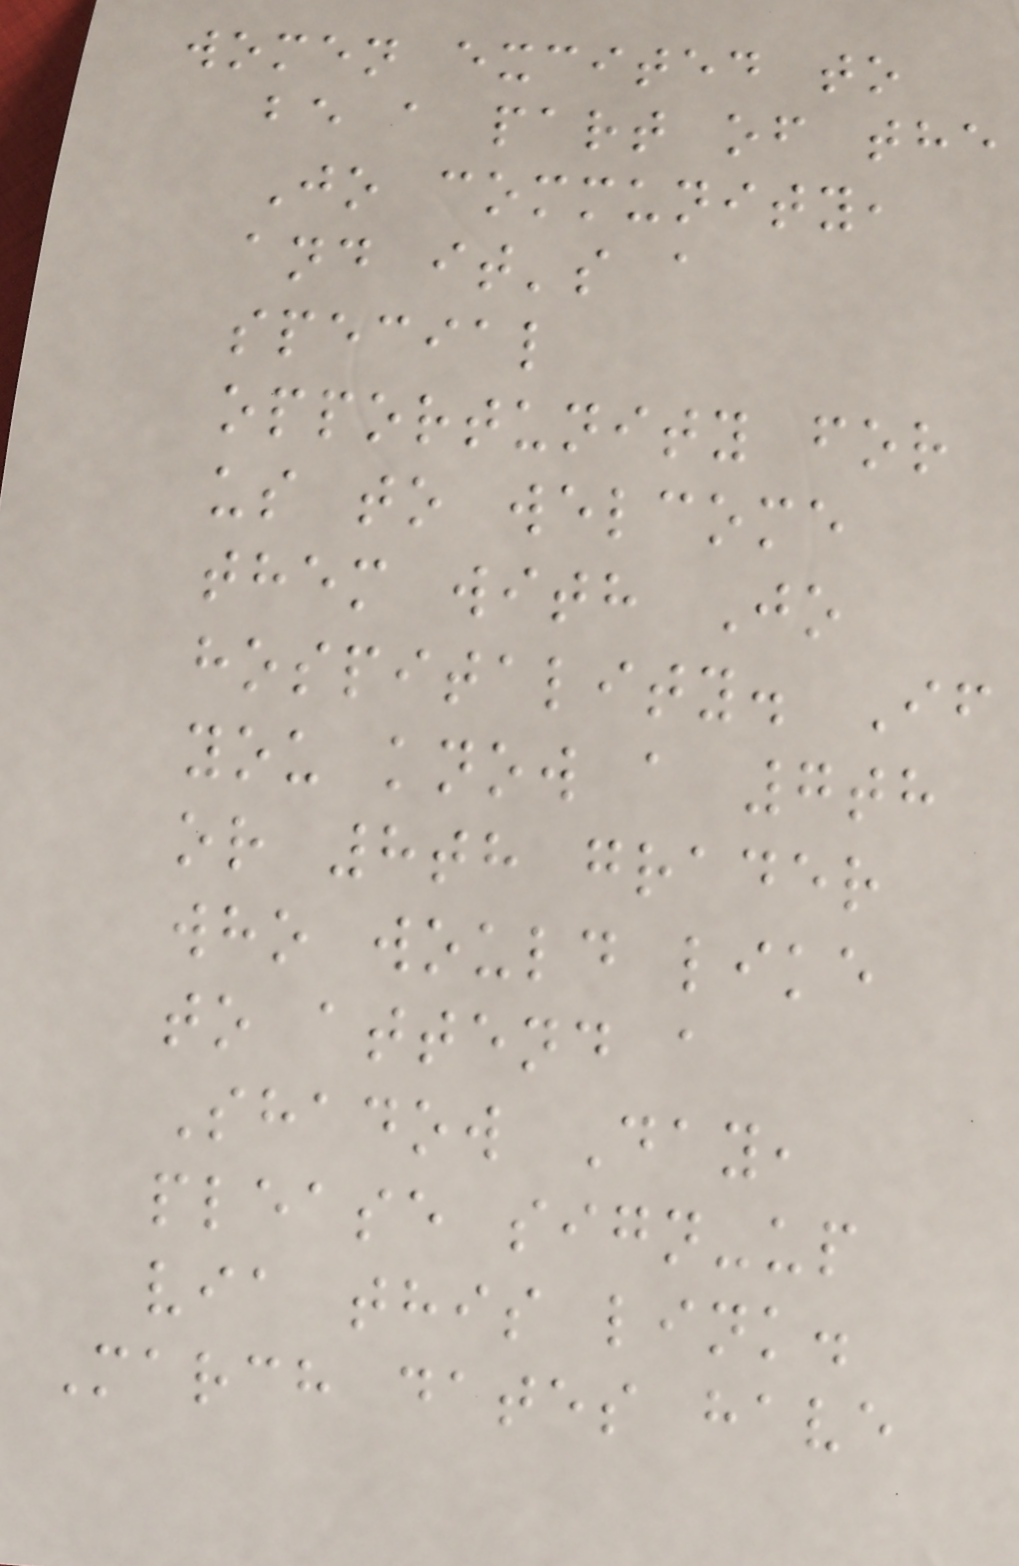women excited to
be a part of the
Jo community,
and it's a
special
opportunity for
us to welcome
them with Jo
hospitality. If
you know a 7th
or 8th grader
who would like
to attend a
Shadow Day,
please sign-up
via this link.
March dates have
